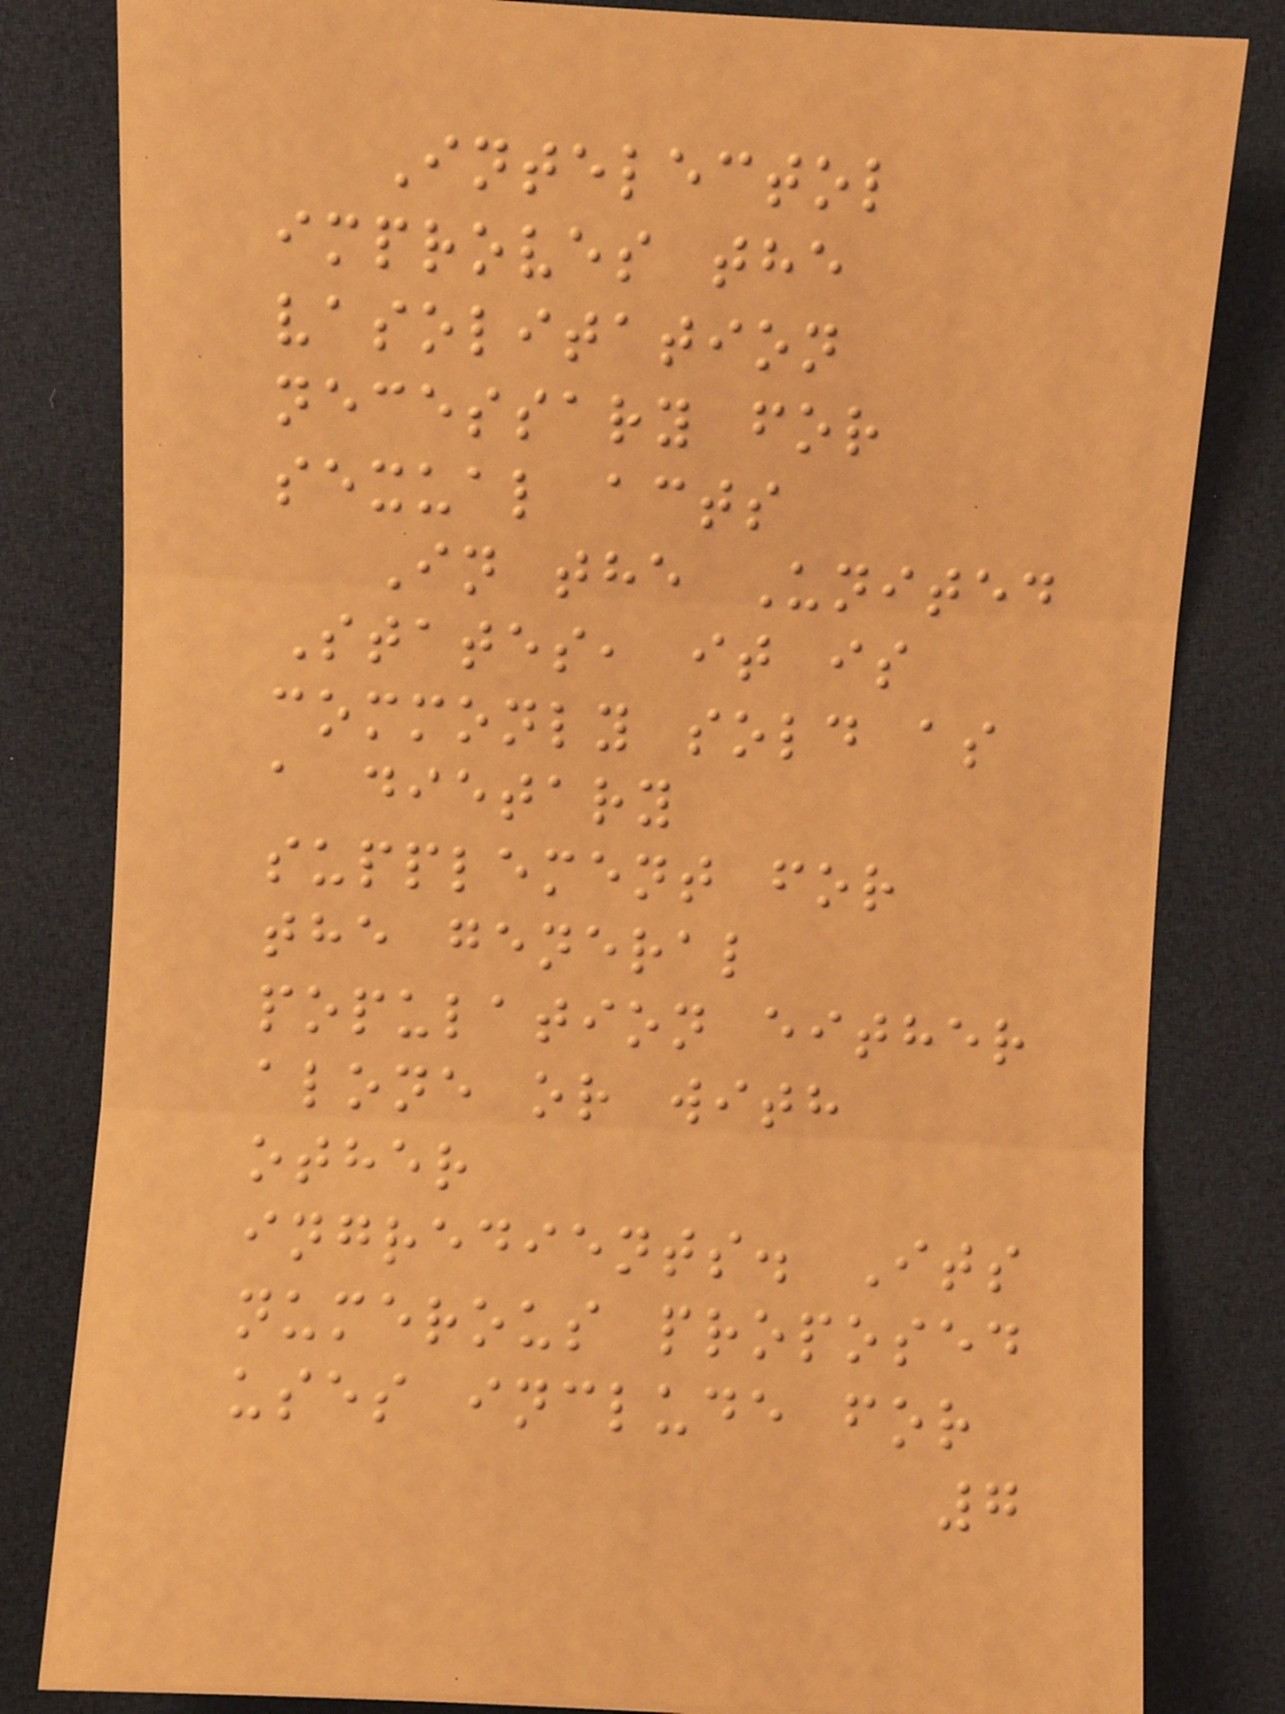Intelectol
improves the
vasolitation
necessary for
sexual acts
In the United
States, it is
commonly sold as
a dietary
supplement for
the general
population either
alone or with
other
ingredients. Its
numerous proposed
uses include for
7
